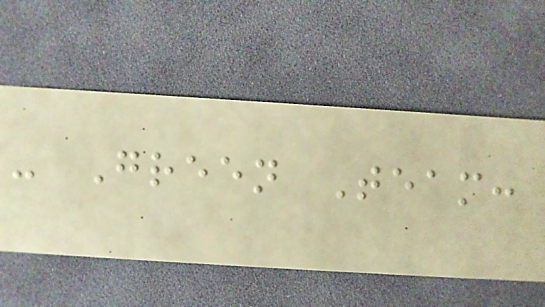- Green Team:
